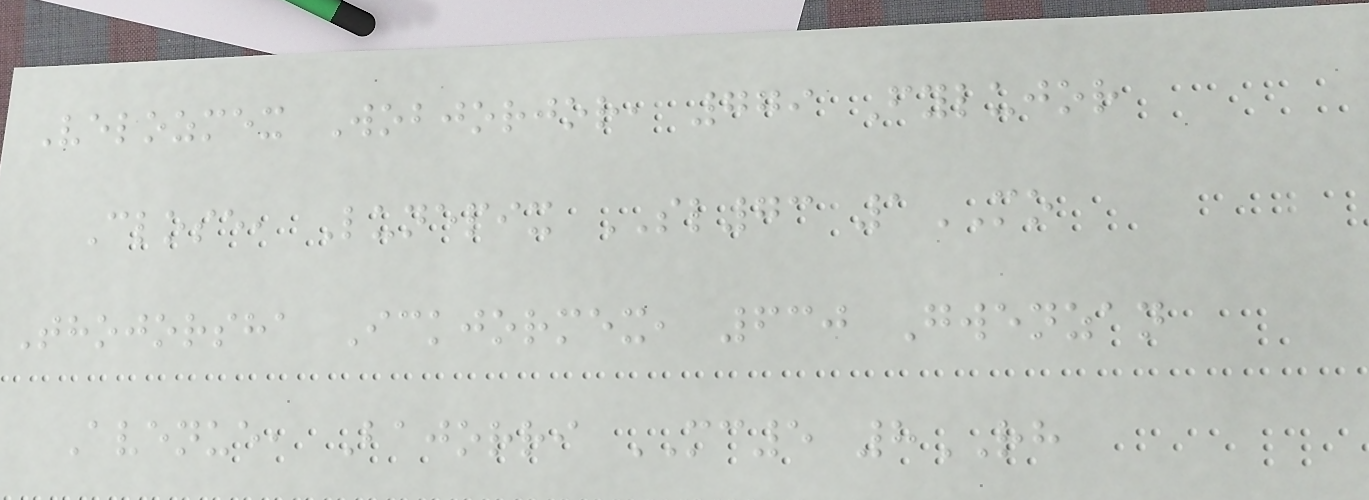Velozmex Wobjorjor, 779 Fylujor
Close, Lunepix SL73 1MO
Thojorsha Ickjormex, 630 Gwenzan
Avenue, Bajorri MC5 8RH
